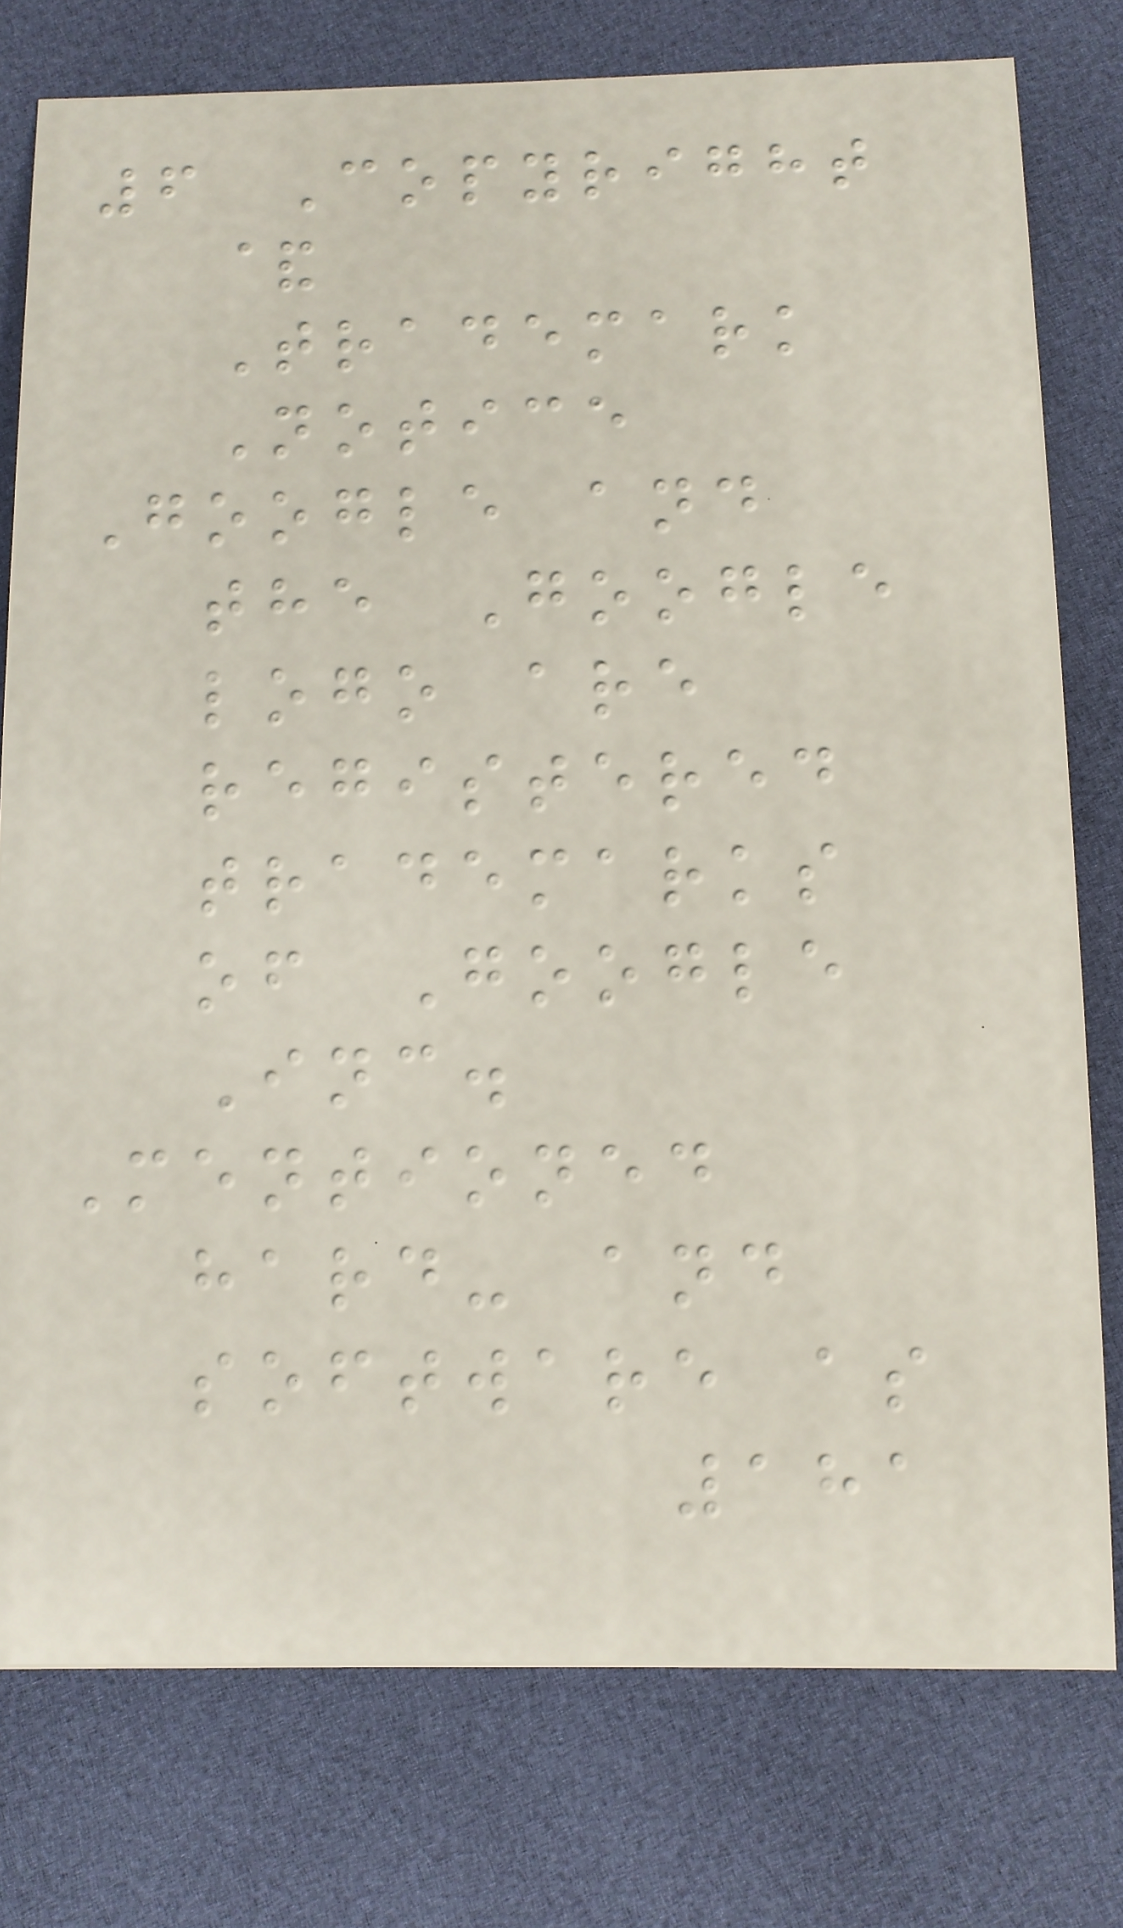6 Copyright
&
Trademark
Notice
Google and
the Google
logo are
registered
trademarks
of Google
Inc.
Mentioned
hard- and
software as
181
